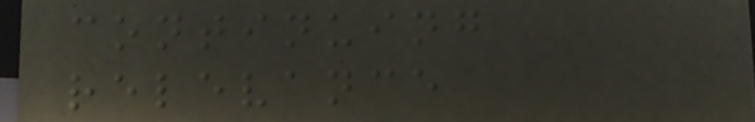continuing
relevance
